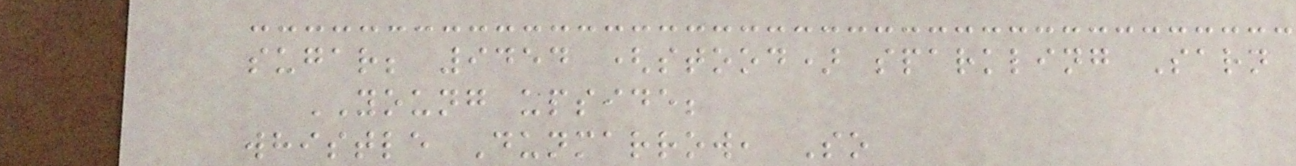sugar; 9454 (stood) sparkling Sarn
YOUNG upside;
whistle Dunmarrow, So
